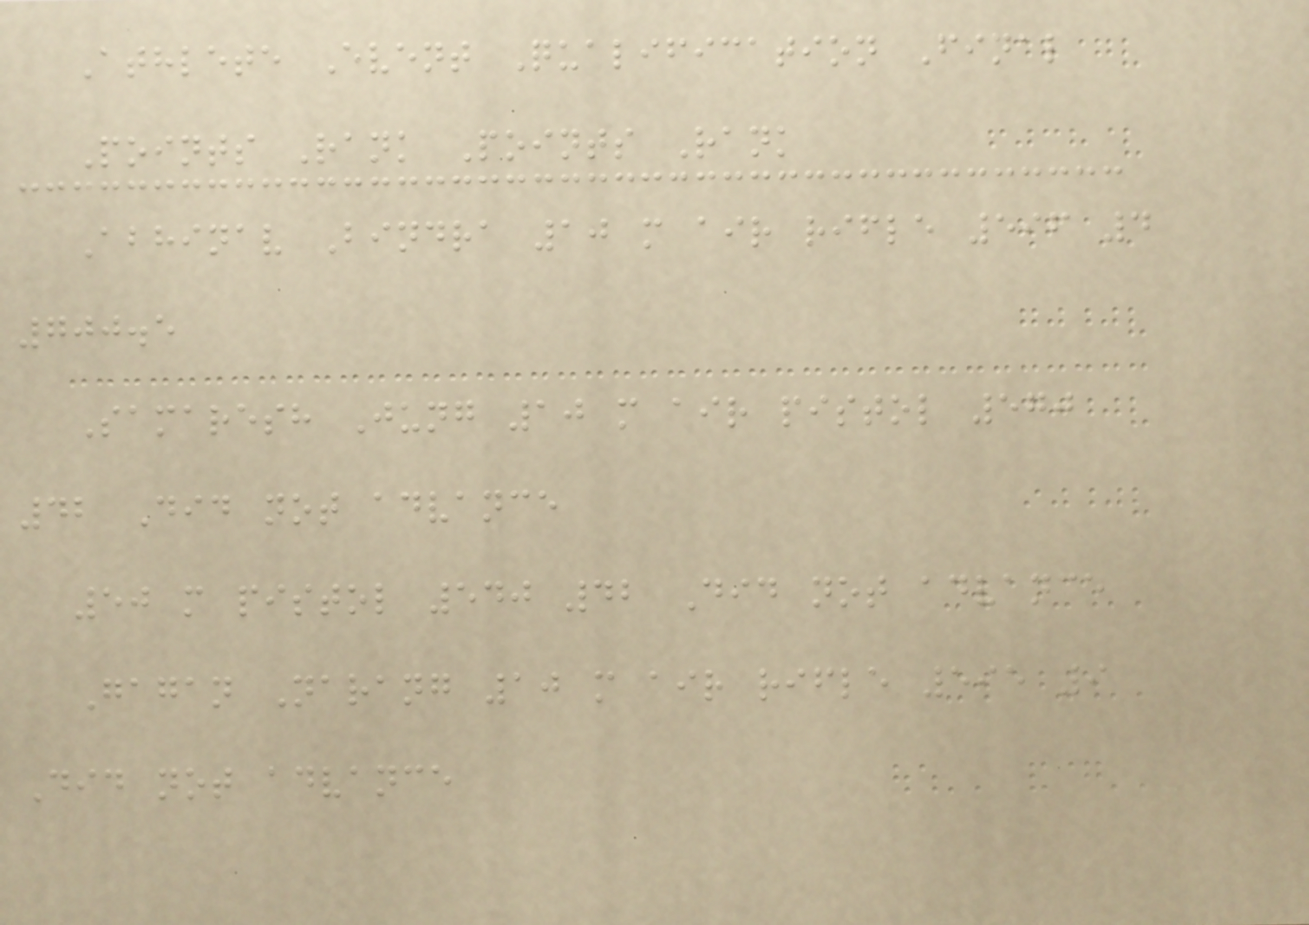Athlete Event Qualification Final
Points Rank Points Rank
Abhinav Bindra 10 m air rifle 596 4
700.5
Samaresh Jung 10 m air pistol 570
42 Did not advance
50 m pistol 540 42 Did not advance
Gagan Narang 10 m air rifle 595 9
Did not advance
